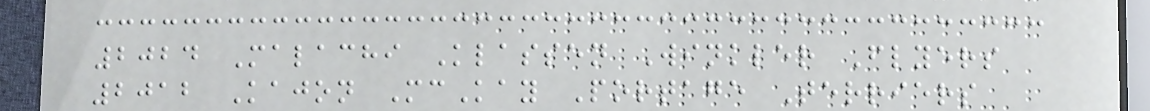2024 Malachi Klassen Winkler Flyers
2012 Kajon McKay Portage Terriers
